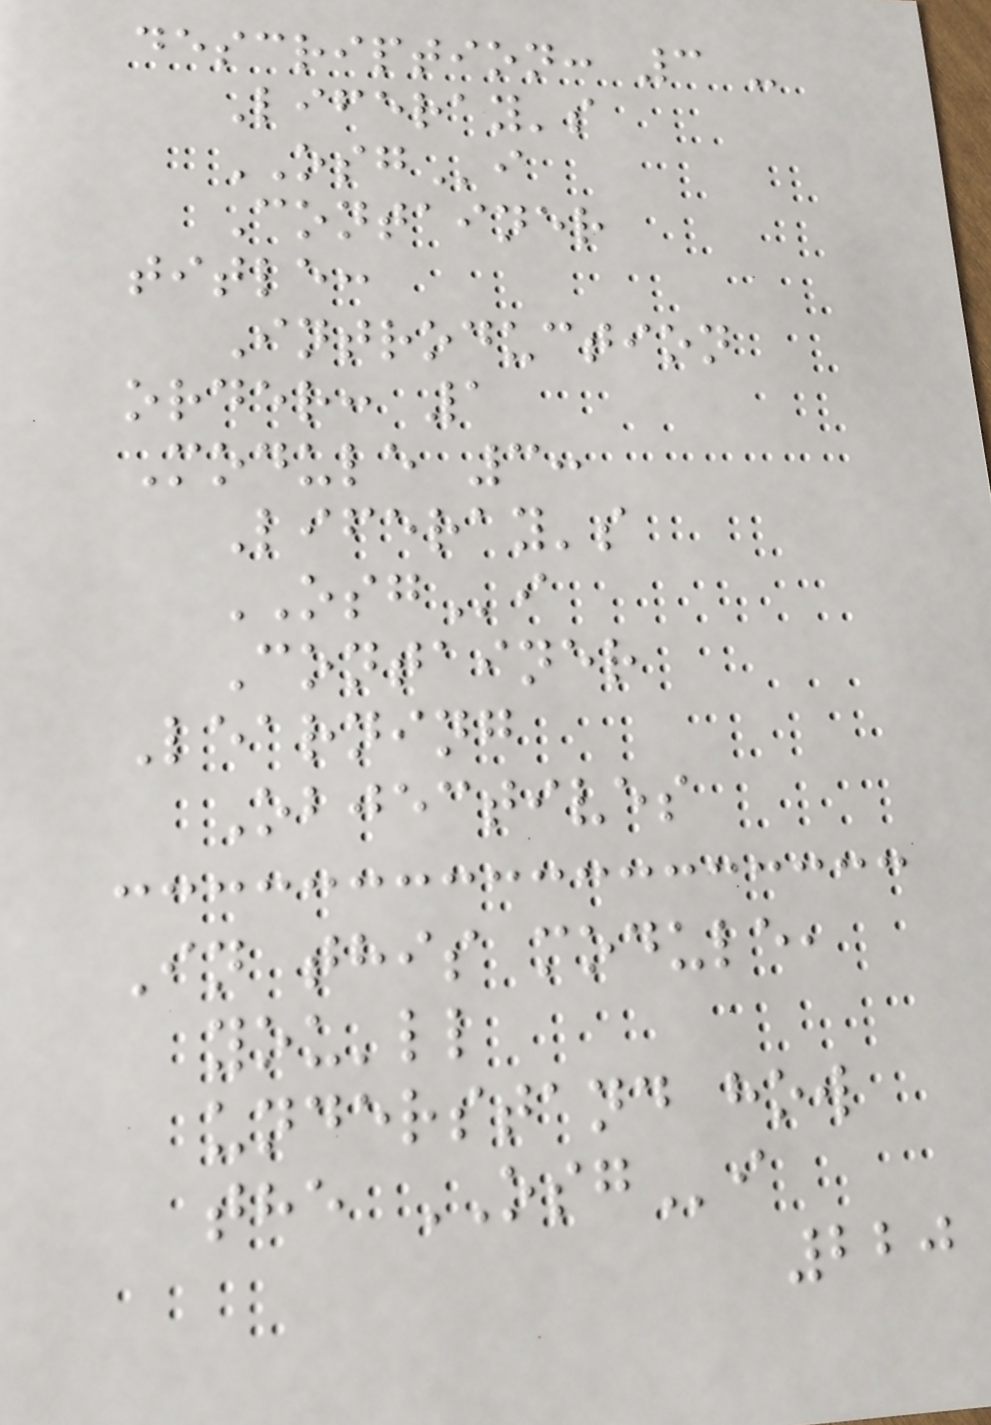description: 3 -
Liferay's
OSGi
Container
title:
Introduction
order: 1
Module 3:
Liferay's
OSGi
Container
Learning
Objectives
In this module,
you'll
understand how
the OSGi
220
